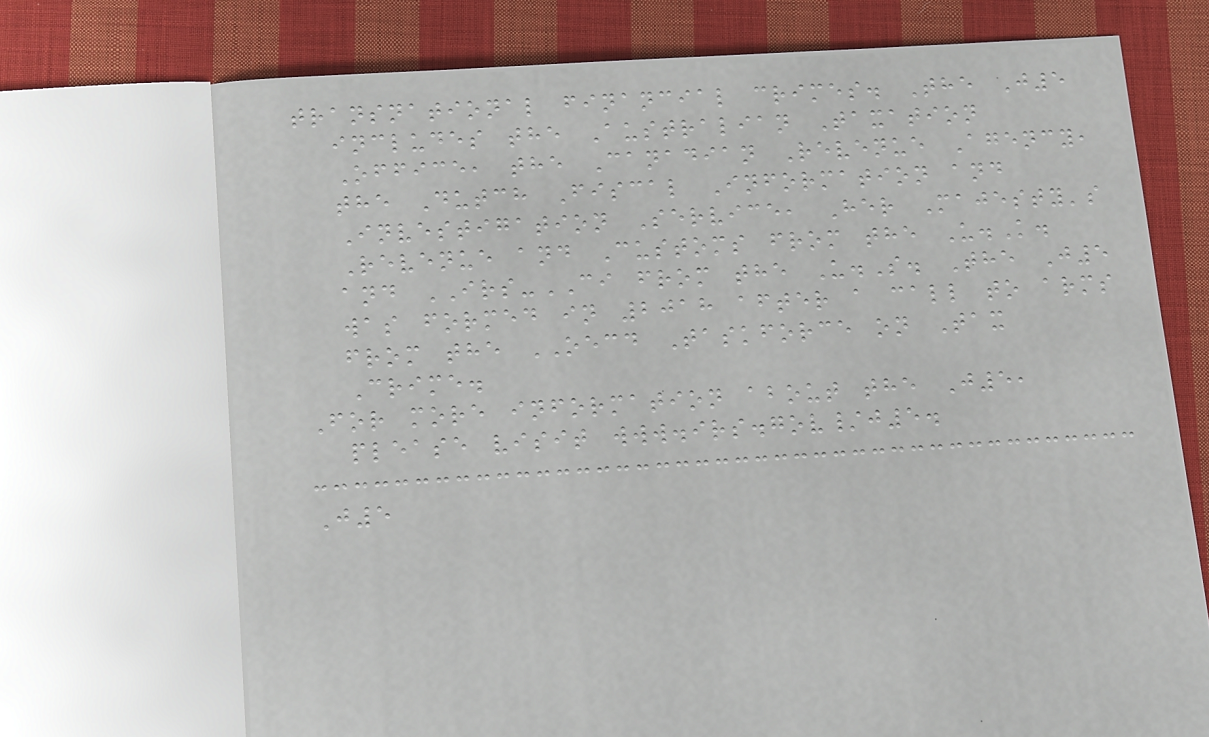transnational financial crimes. The J5
includes the Australian Taxation
Office, the Canadian Revenue Agency,
the Dutch Fiscal Information and
Investigation Service, Her Majesty's
Revenue and Customs from the U.K.
and IRS-CI from the U.S. The J5
was formed in 2018 after a call to arms
from the OECD Taskforce on Tax
Crime.
For more information about the J5,
please visit www.irs.gov/j5.
J5
